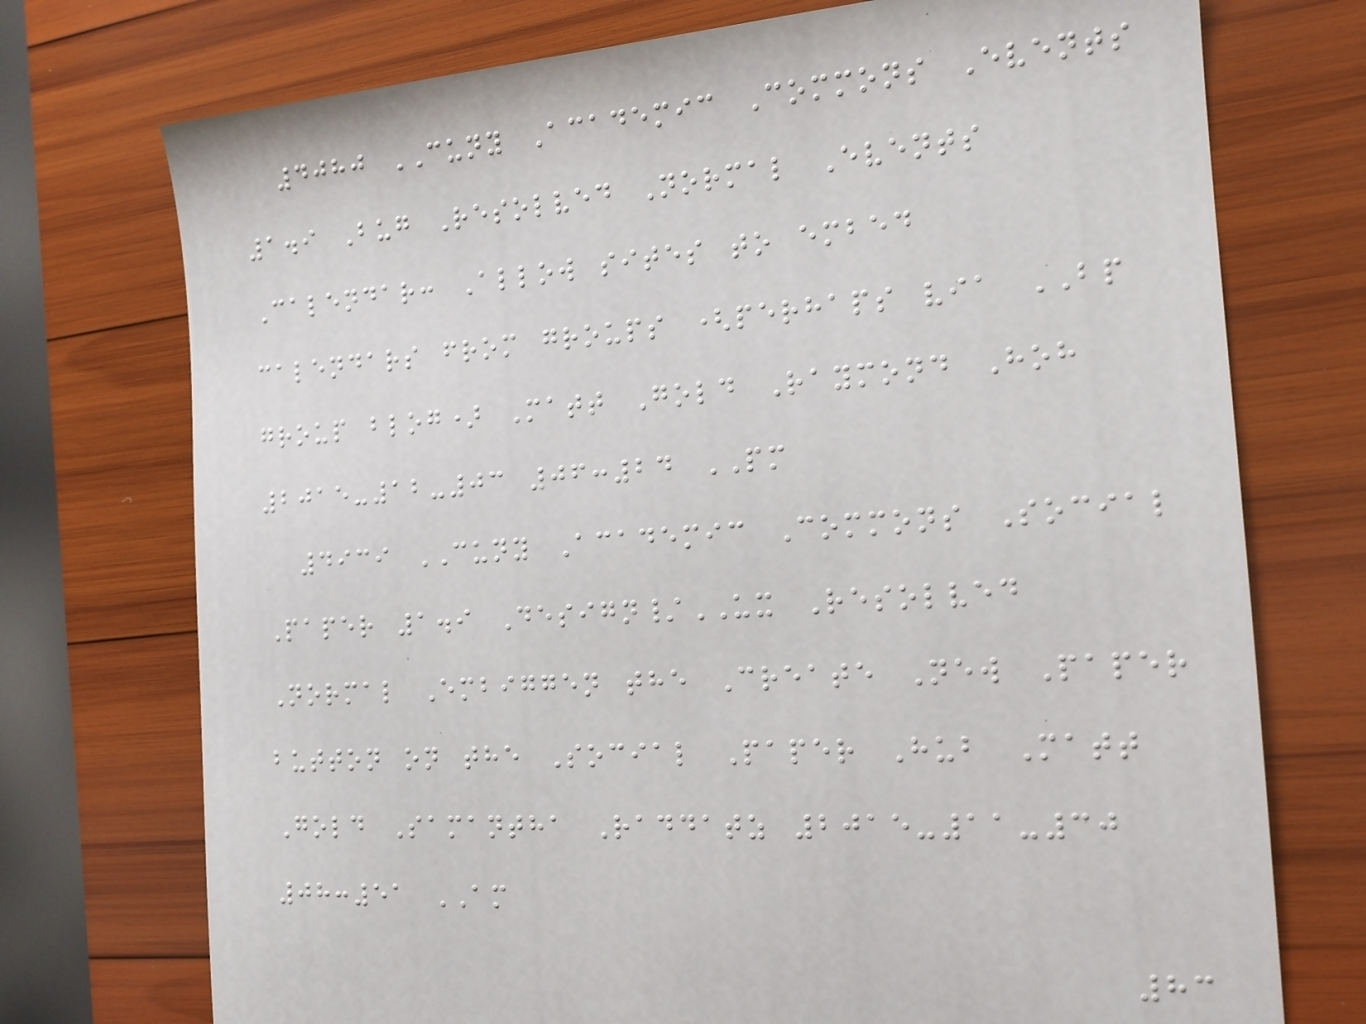4080 CUNY Academic Commons Events
1.9 Bug Resolved Normal Events
Calendar: Allow sites to embed
calendars from groups (perhaps via BP
group blog) Matt Gold Raymond Hoh
2015-12-03 06:24 PM
4939 CUNY Academic Commons Social
Paper 1.9 Design/UX Resolved
Normal Embiggen the Create New Paper
button on the Social Paper Hub Matt
Gold Samantha Raddatz 2015-11-30
08:51 AM
83
